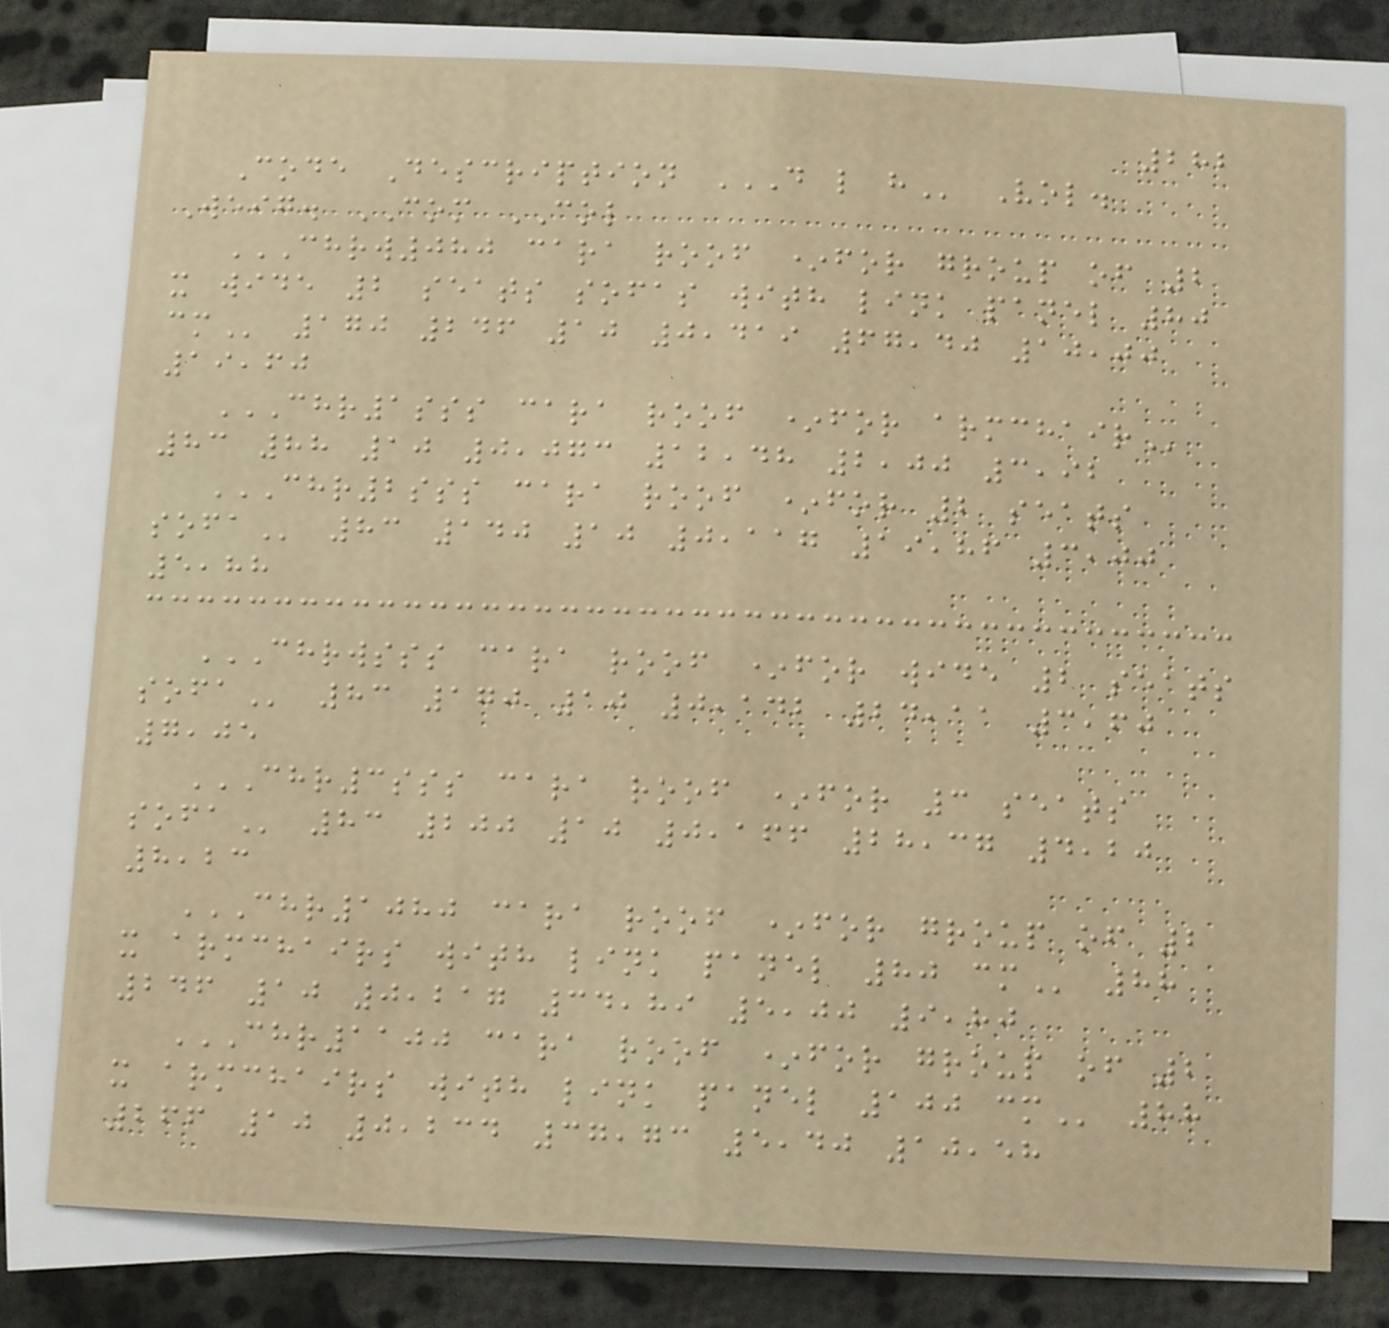282
Code Description D L H Vol.
Weig. COM COL
CHRW080 CARA ROOF *FOR GROUP OF 2
X WIDE 2 SEATS SOFAS WITH LINK PANEL 80
CM 170 246 10 0,419 67,40 10,00
19,60
CHR1SSS CARA ROOF *FOR ARMCHAIR
83 88 10 0,073 12,48 2,00 3,92
CHR2SSS CARA ROOF *FOR 2 SEATS
SOFA 83 140 10 0,117 19,86 3,00
5,88
CHRWSSS CARA ROOF *FOR WIDE 2 SEATS
SOFA 83 170 10 0,142 24,11 3,60
7,05
CHR3SSS CARA ROOF *FOR 3 SEATS
SOFA 83 200 10 0,166 28,37 4,20
8,23
CHR1080 CARA ROOF *FOR GROUP OF 2
X ARMCHAIRS WITH LINK PANEL 80 CM 88
246 10 0,217 34,89 5,00 9,80
CHR1100 CARA ROOF *FOR GROUP OF 2
X ARMCHAIRS WITH LINK PANEL 100 CM 88
266 10 0,234 37,73 5,40 10,58
